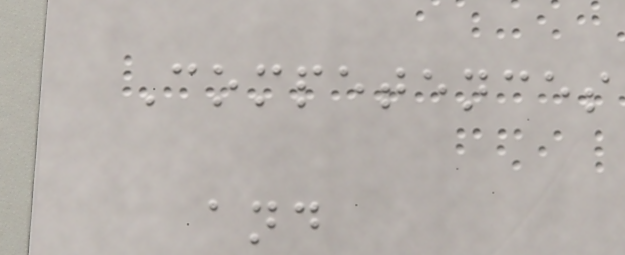Competences
and
